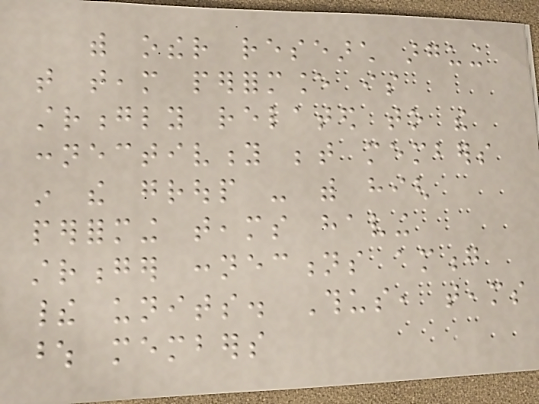with other research arguing
that team performance is
strongly related to the
connectivity between members
in the group - with high
performing teams having
stronger connections among
their units. Thus, teams
whose members
